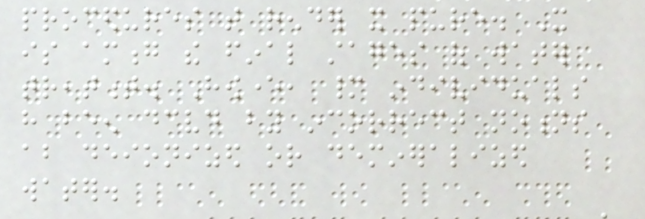procedures that render it pure. It
is among the final stages of water
treatment. However, many individuals
have been deceived by incorrect notions
about deionized or demineralized
water.
